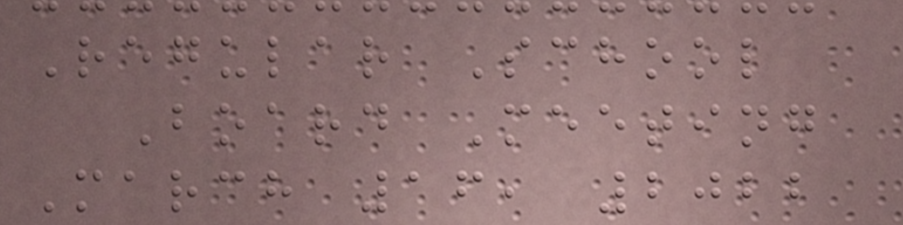Regular School
Board Meeting
March 16, 2022
